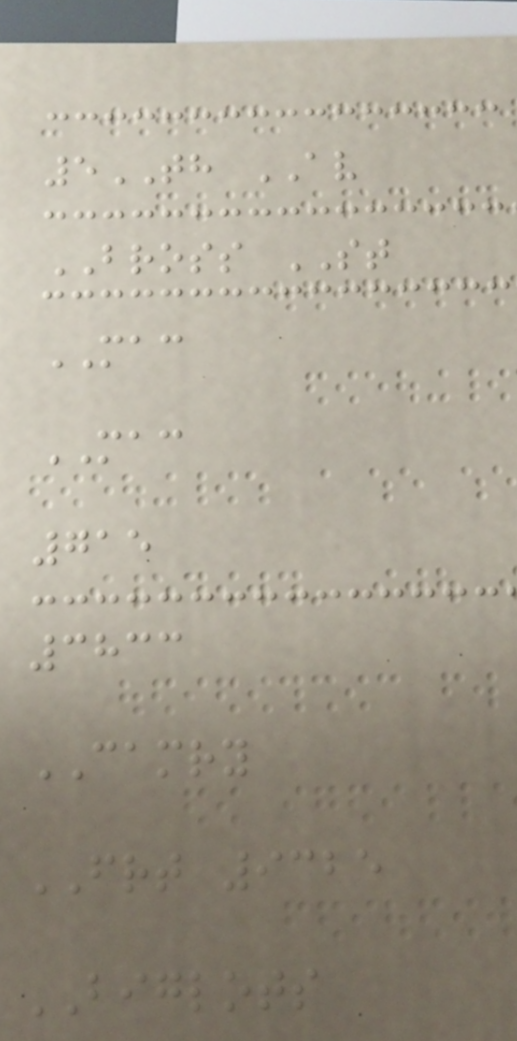5TH AV
BROSS ST
MAC
MAC
715
3833
CAMRY
FRT 9325
BIGLOTS
